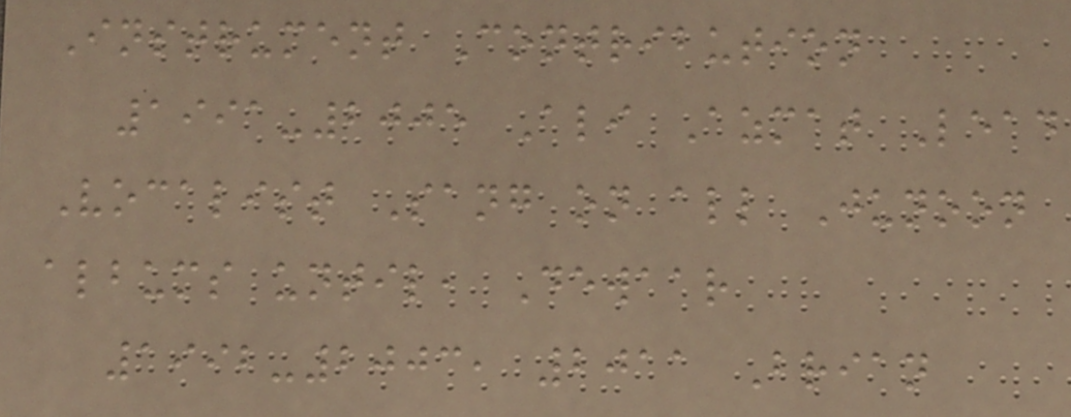Instrument Contribution
1991-2005 Ali Azmat Lead
Vocalist Sang on all Junoon
albums until, Dewaar
1992-2003, 2011 Brian
